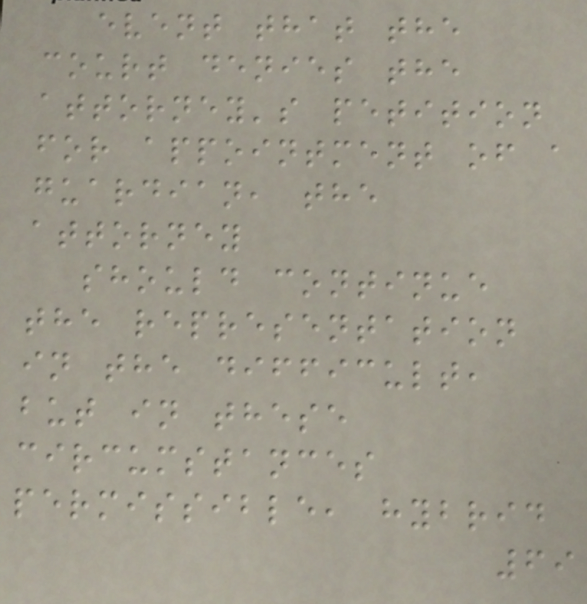event that the
court denies the
attorney's petition
for appointment of a
guardian, the
attorney
should continue
the representation
in the difficult,
but in these
circumstances
permissible, hybrid
69
